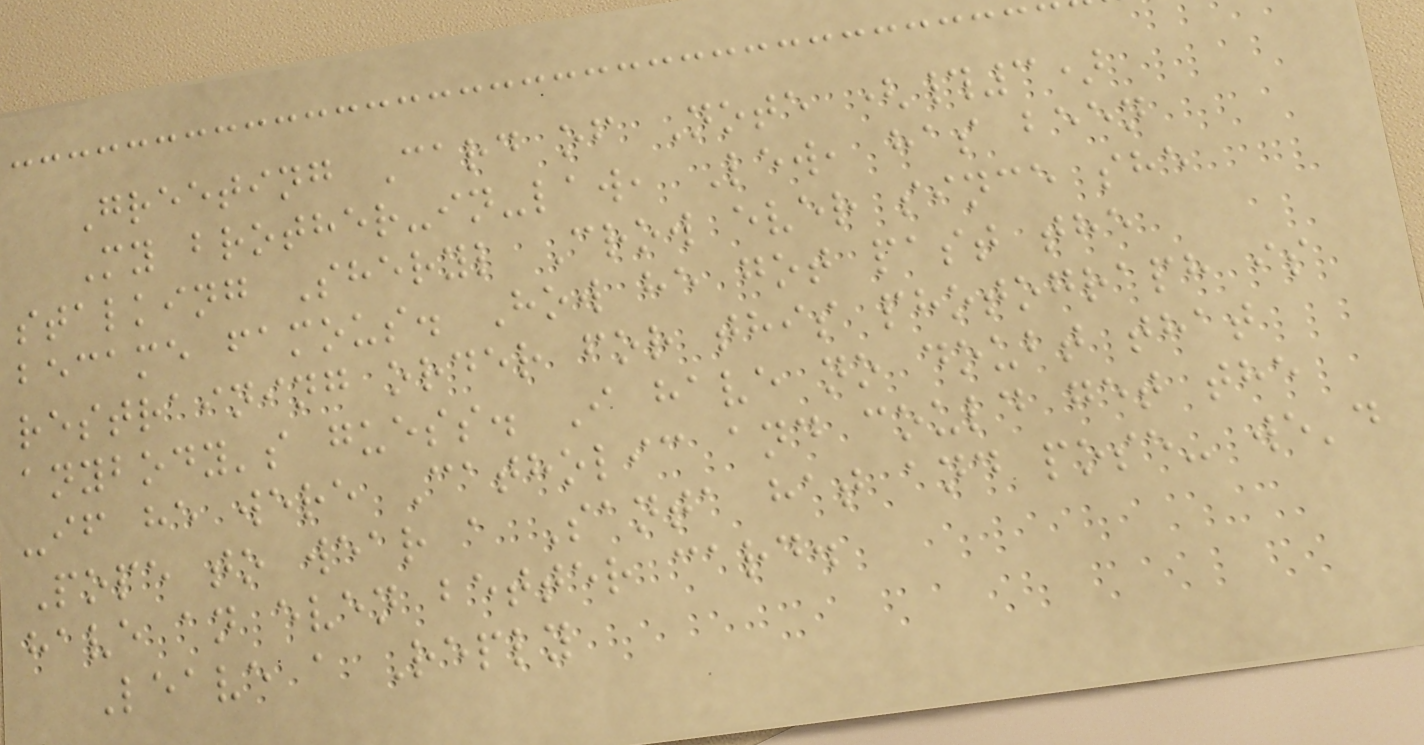Greeting Card of Note (#3)
My brother-in-law, Lew, has been
stalking Sheryl Crow ever since she
became famous. How he got past the
restraining order for this photograph is
anybody's guess. I have no doubt that
-if he were Catholic and could get the
Pope to wear a Santa hat and pose- we'd
have an even better card.
Leave a Reply
